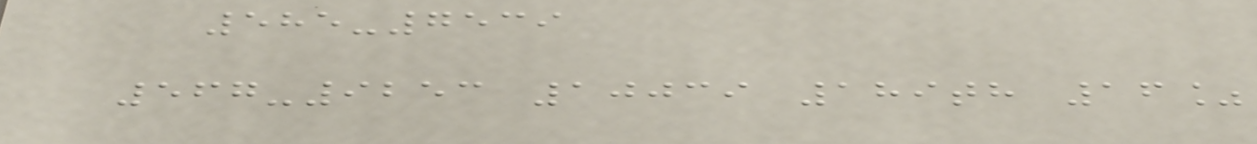585-7539
567-9253 10039 189th 16%
